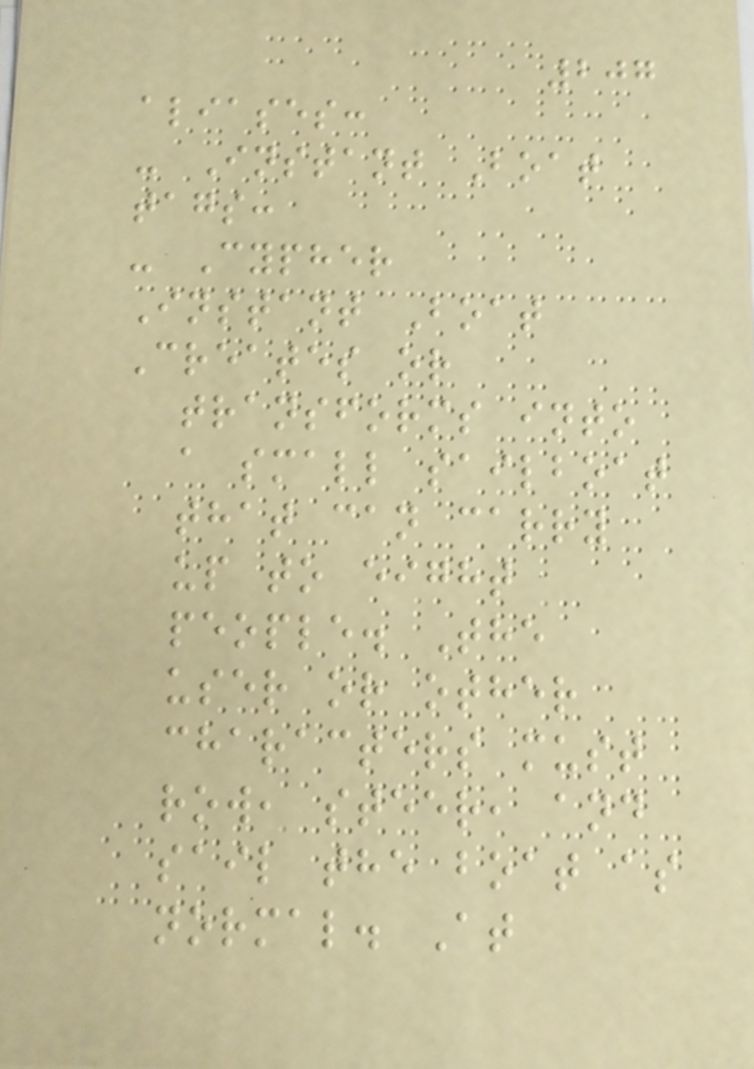207
aliases:
- Instant Boat
tags:
- Cypher
Instant Boat
Creates or
transforms into
a small sailboat
that can carry
up to eight
people. The
user or other
characters must
row, steer, and
sail the boat as
normal. At
